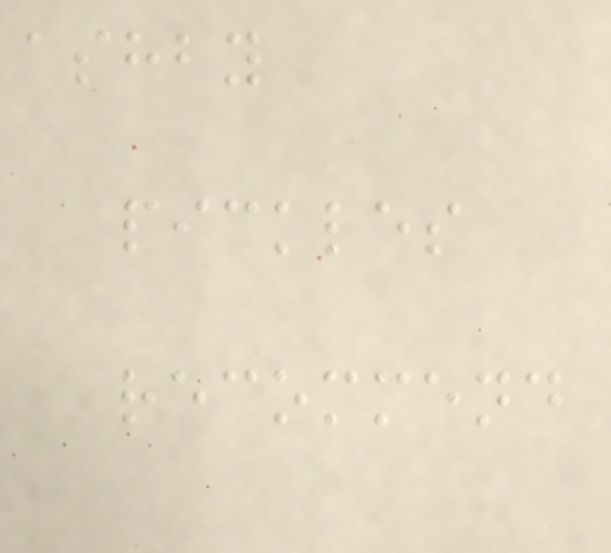ashby
pickles
recommend
